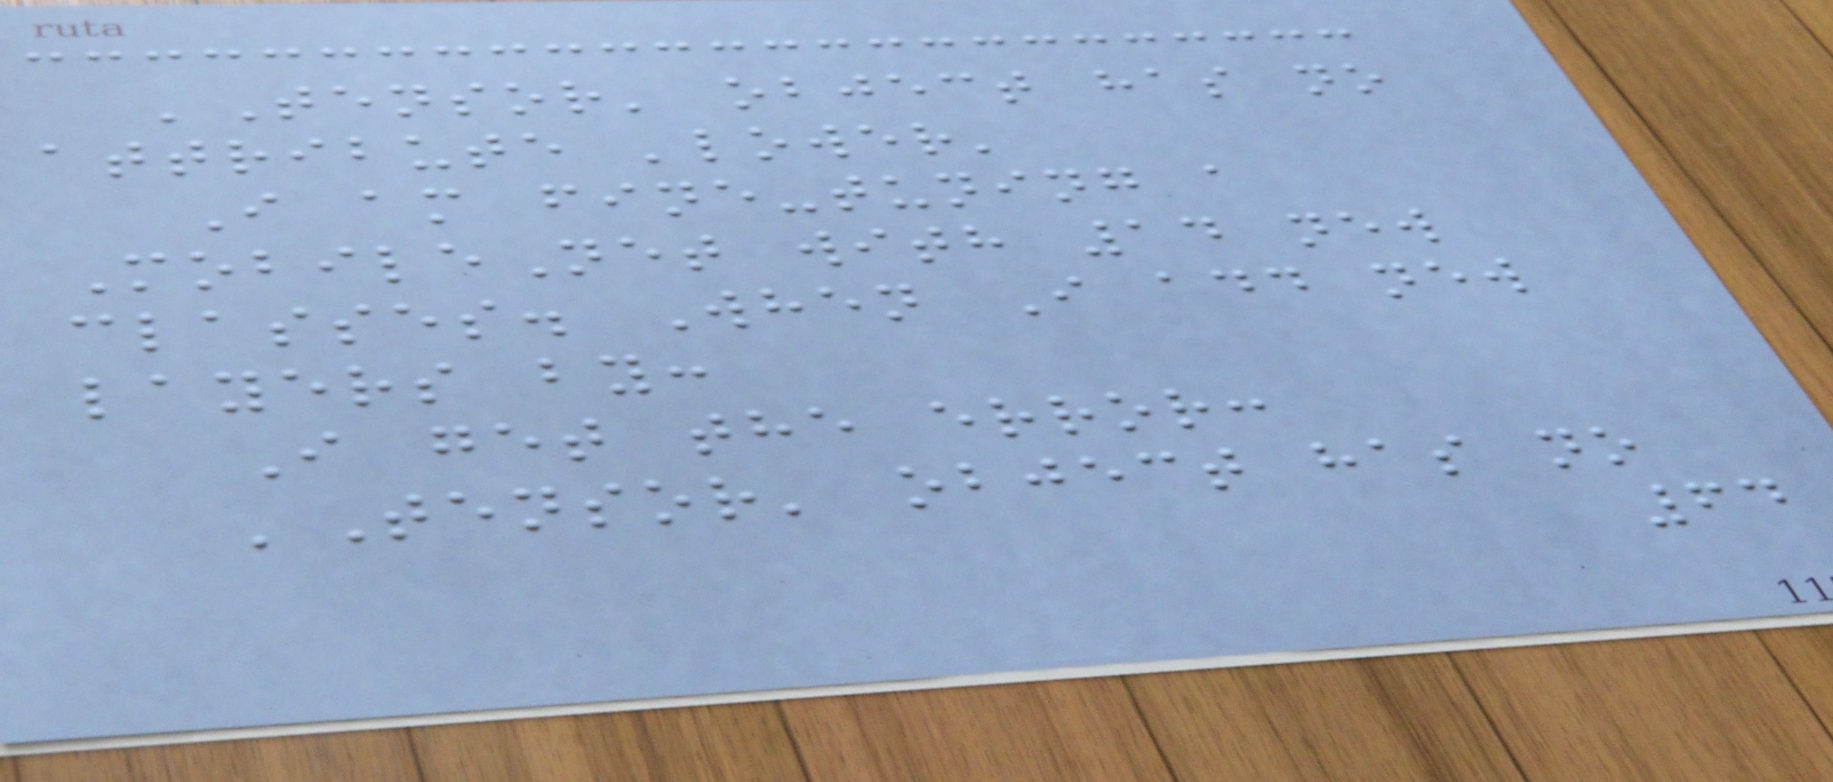'Tensor' object has no
attribute 'lower'
I am fine-tuning a
MobileNet with 14 new
classes. When I add new
layers by:
I get the error:
'Tensor' object has no
64
